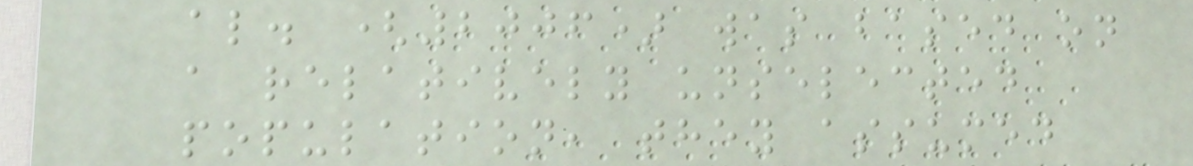al. (2006) was based on
a relatively unselected
population, they assumed
